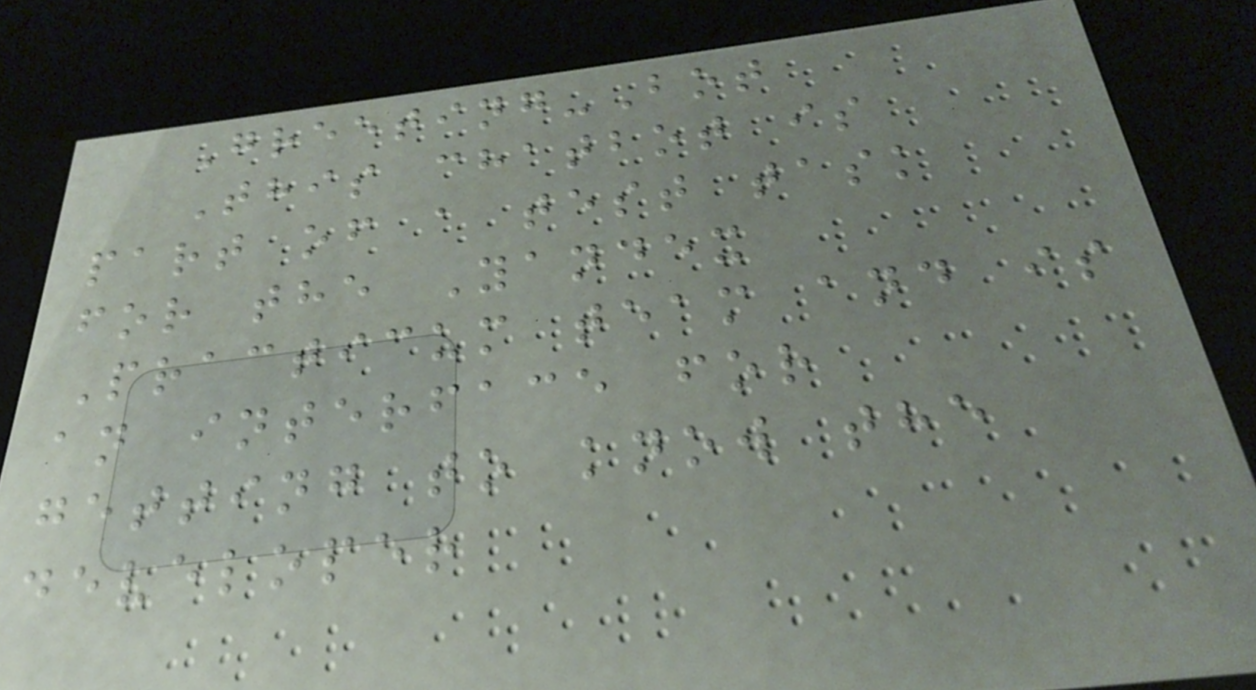Greeting-Bot
This chatbot is
part of a test task
for the Yandex
Practicum team and is
an interface for
getting to know the
developer
